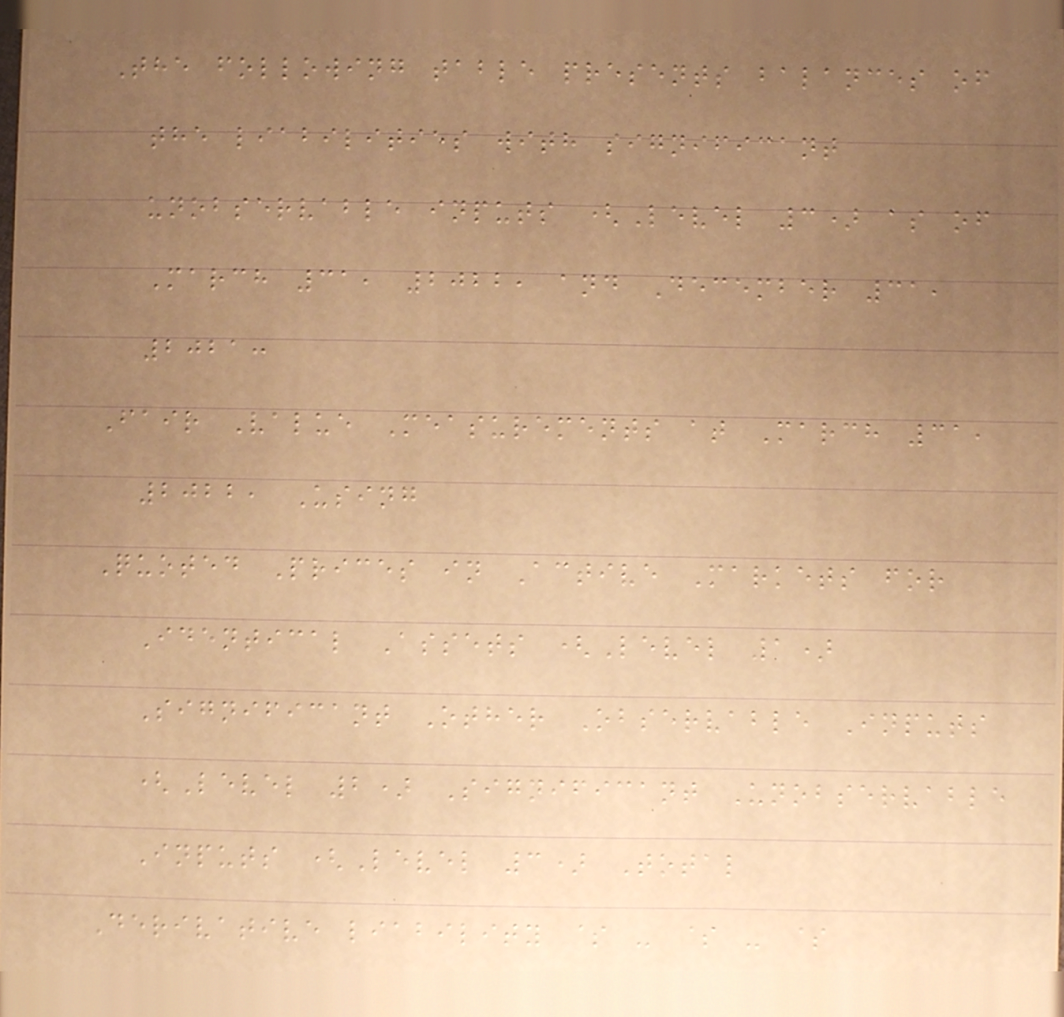The following table presents balances of
the liabilities with significant
unobservable inputs (Level 3) as of
March 31, 2022, and December 31,
2021:
Fair Value Measurements at March 31,
2022, Using
Quoted Prices in Active Markets for
Identical Assets (Level 1)
Significant Other Observable Inputs
(Level 2) Significant Unobservable
Inputs (Level 3) Total
Derivative liability $ - $ - $
